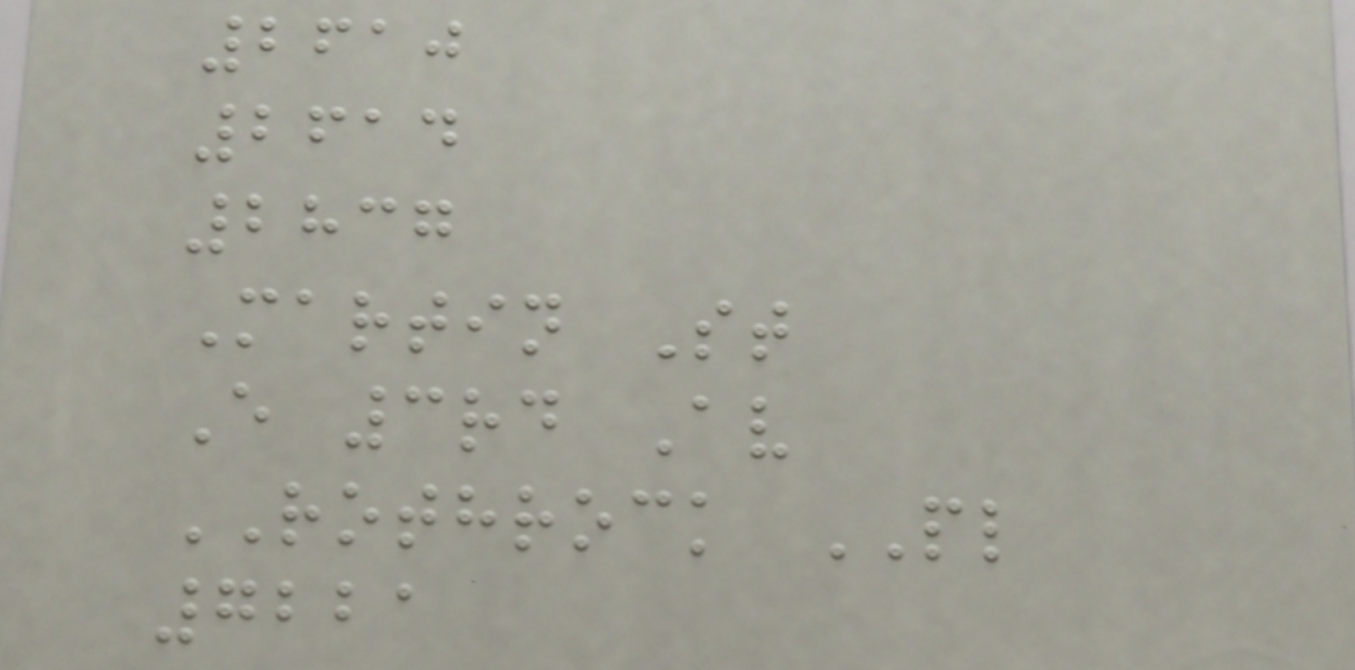2610
2614
2837
Martin St
E 3rd Av
ROTHROCK PL
7221
